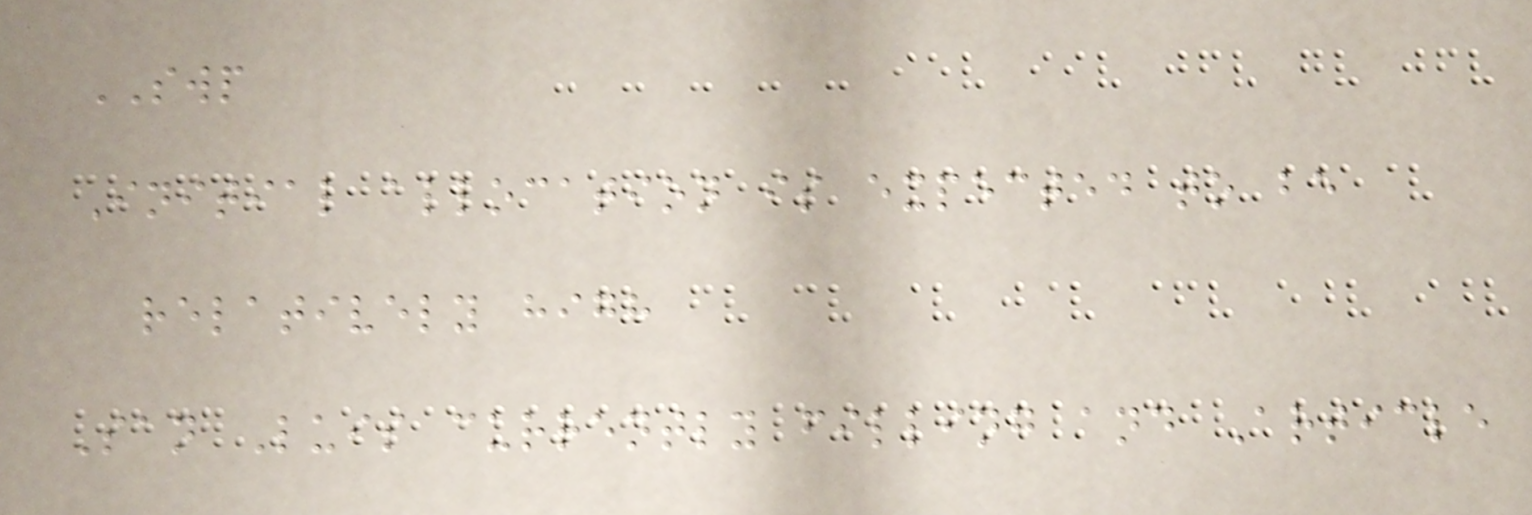SWP
Initial allocation is expected to be
relatively high
San Luis currently filling and Article
